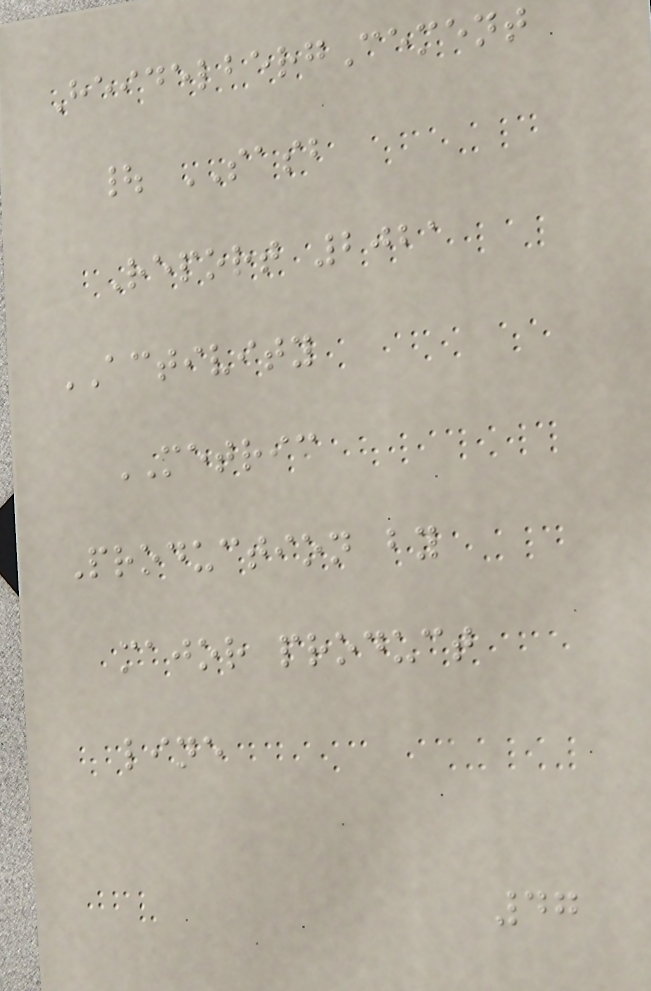HeidelbergCement
| SASB
Report 2021
ACTIVITY
METRIC
Production by
major product
line
47
